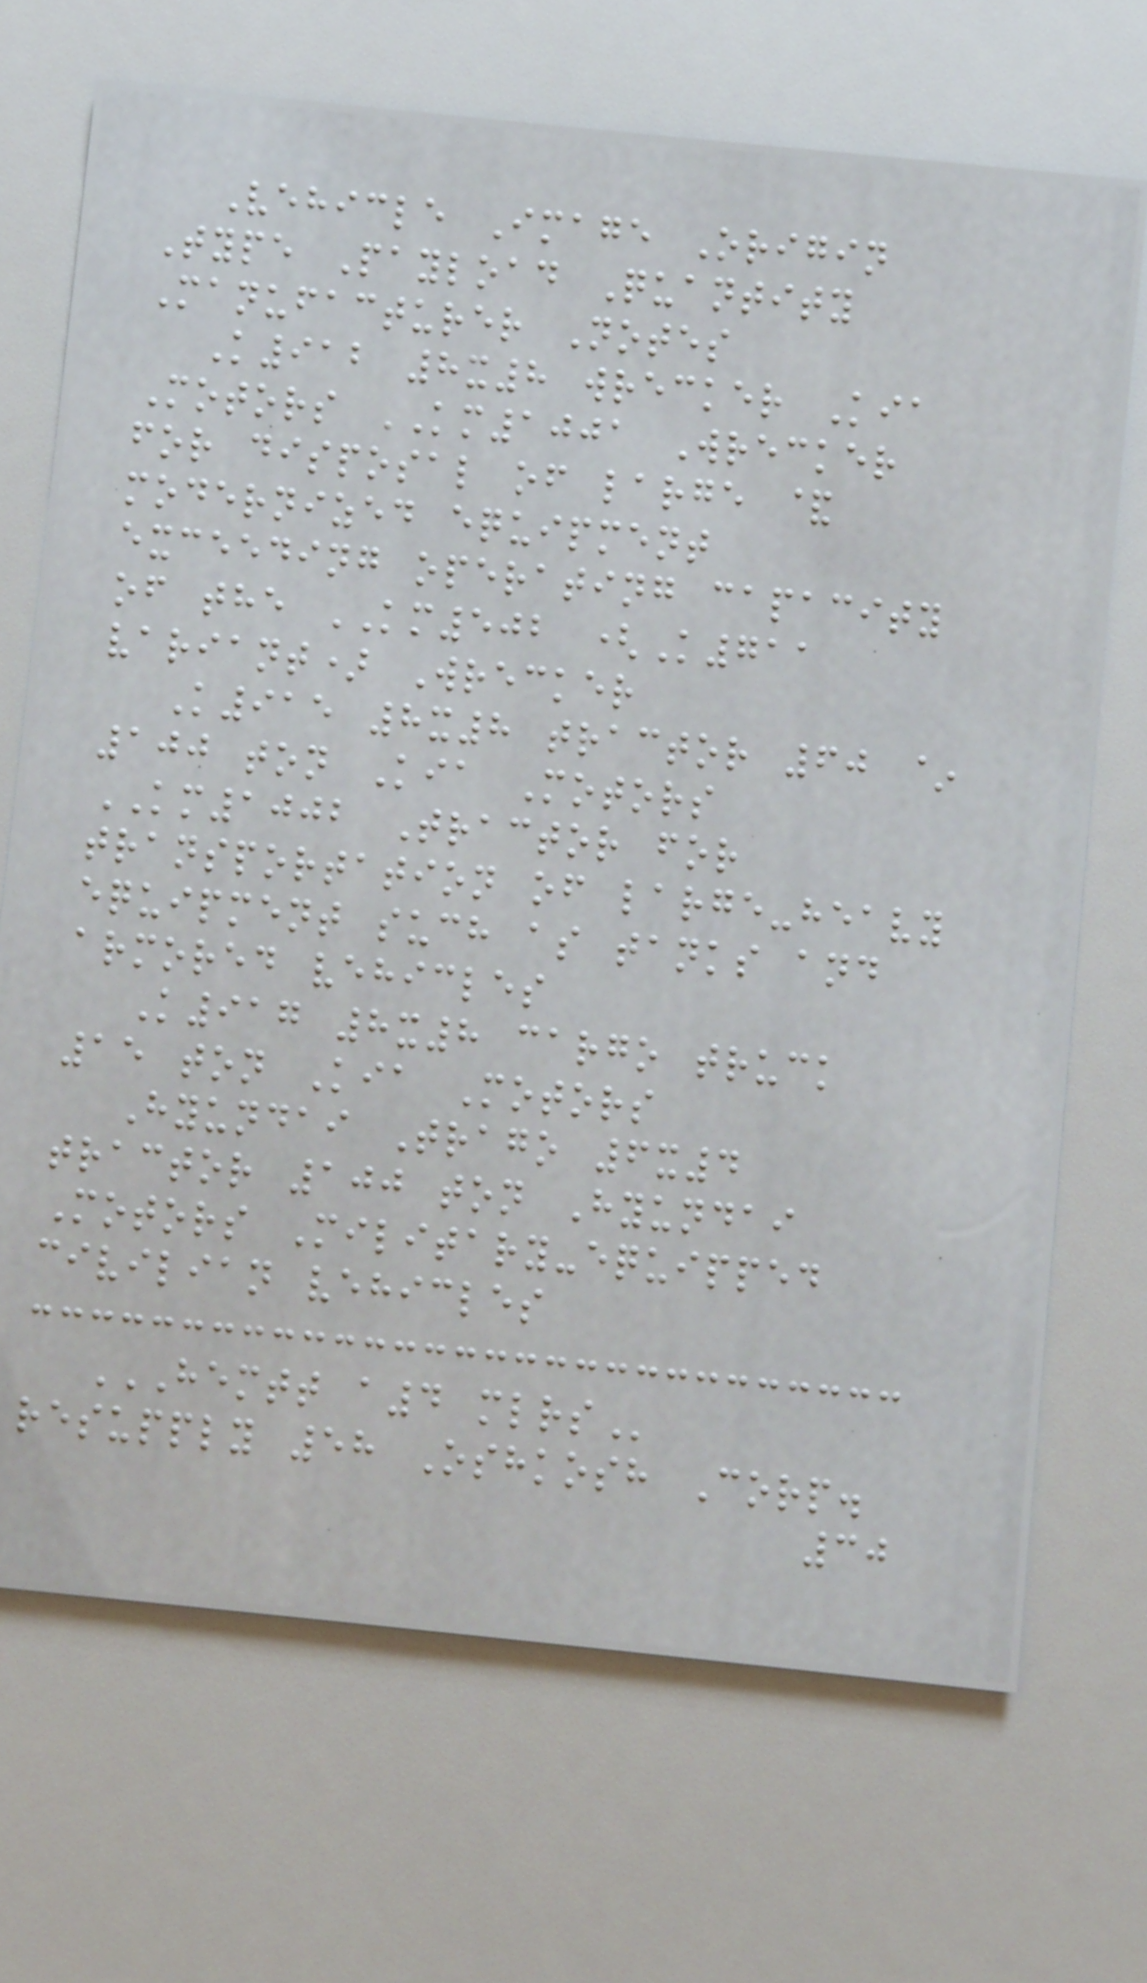Vehicle Image Origin
Type Payload Quantity
Manufacturer Notes
K912 8x8 wrecker Kia
Motors KM1001 Wrecker
for disposal of large &
modernized equipment
exceeding operating capacity
of the KM502 (K711
variant) Wrecker
K915 8x8 tractor 60 ~
100 ton Kia Motors
KM1002 Tractor for
transportation of large-heavy
equipment such as tanks and
armored vehicles
K917 8x8 cargo truck
15 ton Kia Motors
Hyundai Trago 6x4
tractor 100 ton Hyundai
Motors Military-equipped
civilian vehicles
HEMTT A4 MLRS
resupply 58 Oshkosh Corp.
30
